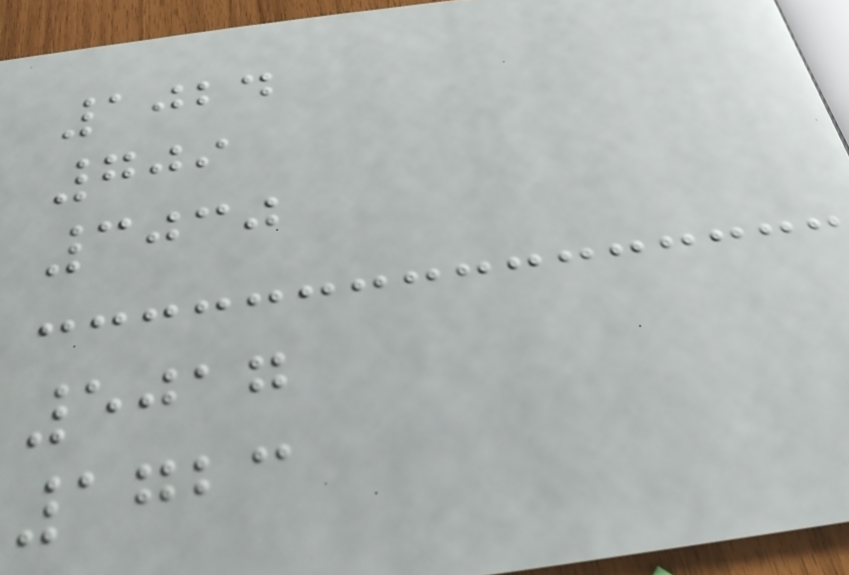1024
709
3030
5017
1723
